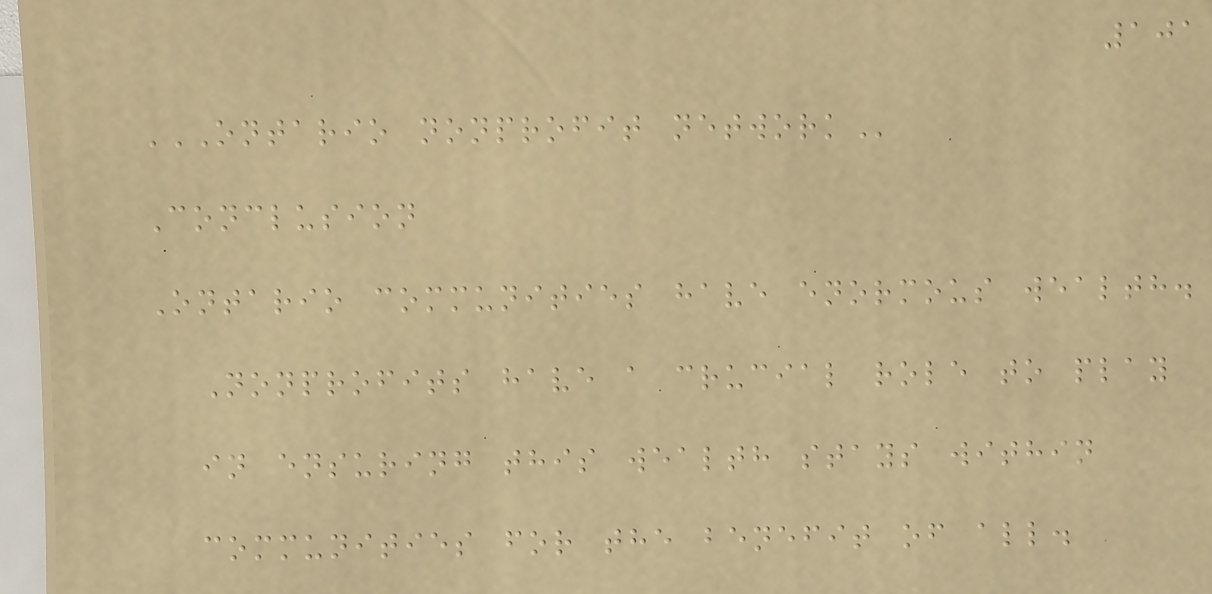101
ONTARIO NONPROFIT NETWORK
Conclusion
Ontario communities have enormous wealth.
Nonprofits have a crucial role to play
in ensuring this wealth stays within
communities for the benefit of all.
